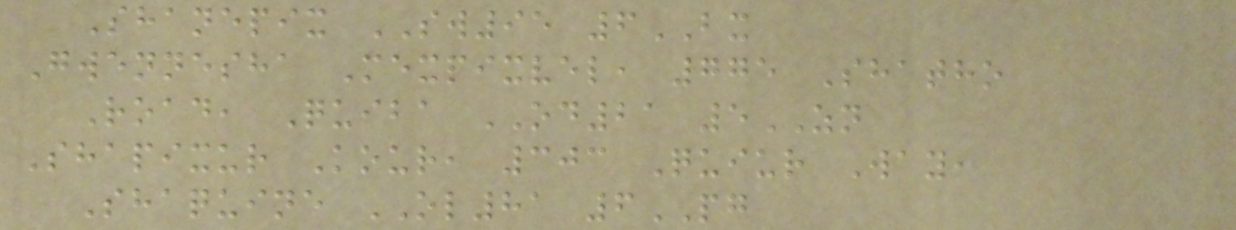Shanepix SW95 6BX
Gwennesha Mexpixvel, 775 Shatho
Road, Quiba OD21 5ZN
Shapixur Kour, 303 Quiur Way,
Shaquine OL81 6PG
